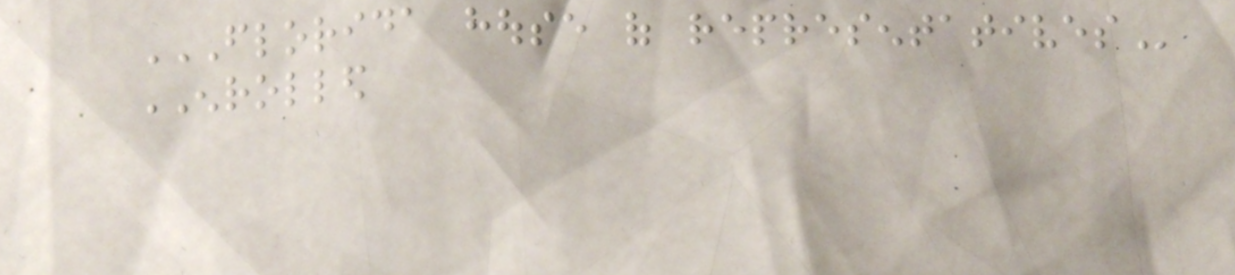FLORIDA HOUSE OF REPRESENTATIVES
ENROLLED
